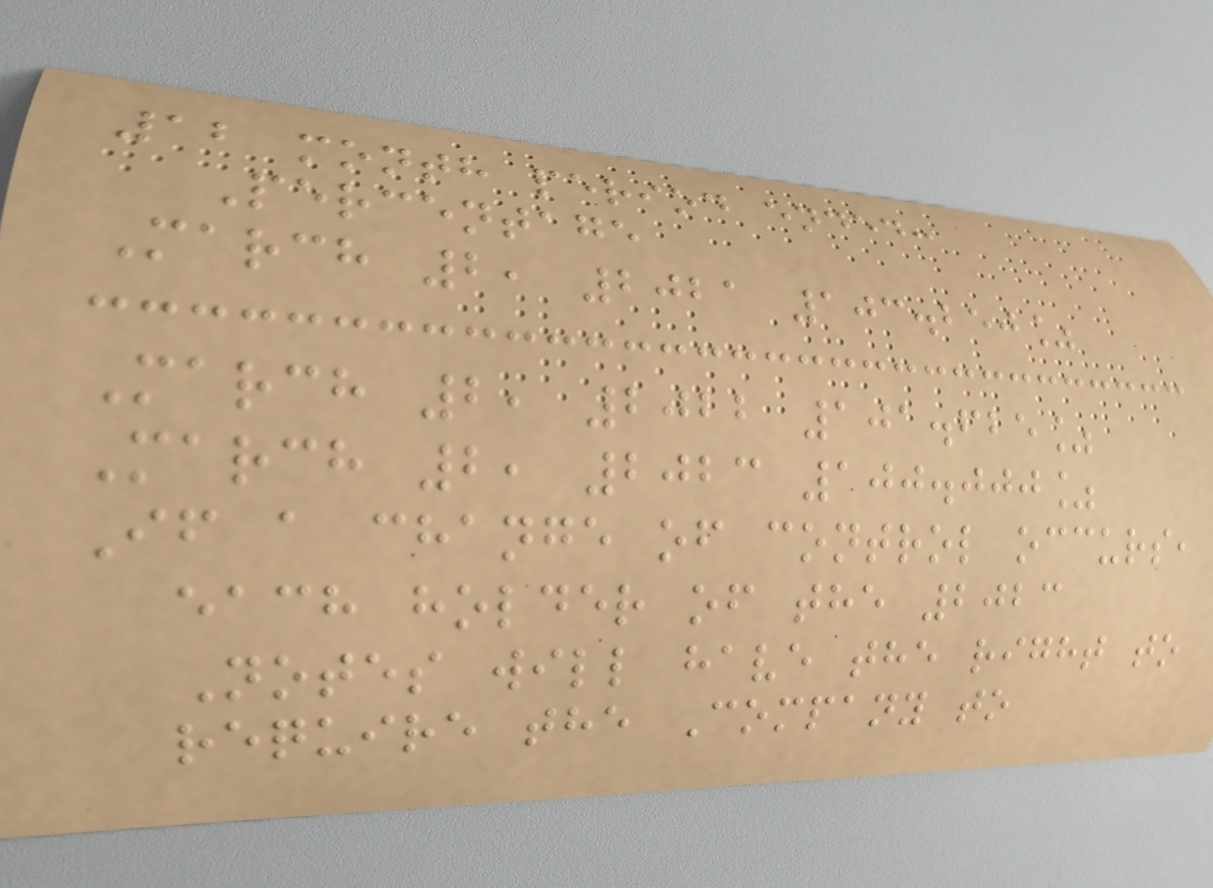12 month period ended:
Percentage
March 2, 2021 103.250%
March 2, 2022 101.625%
March 2, 2023 100.000%
If a change of control occurs,
each holder of the 2023
Notes will have the right to
require the Company to
